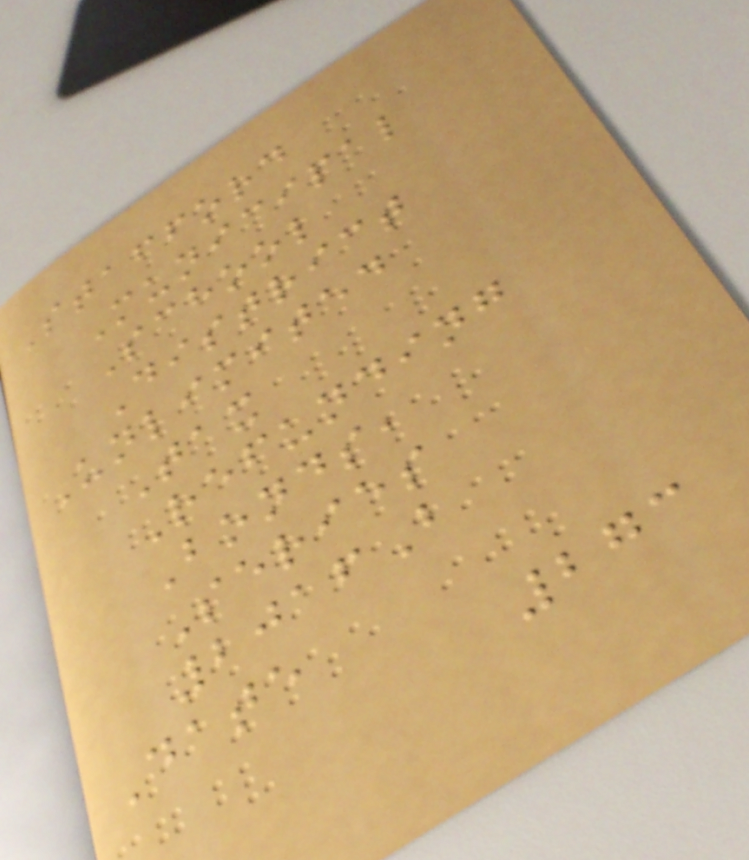Stafford
Municipal
School
District
Unlimited
Tax
Refunding
Bonds,
Series
2016B
Date
273
